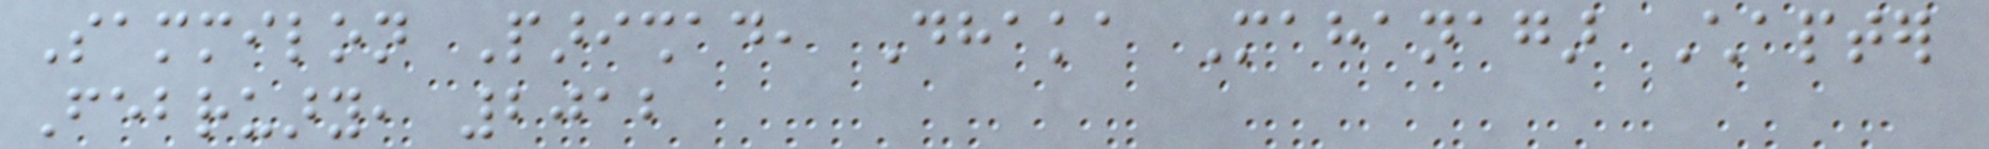Sammilon Parishad, Dhaka Mahanagar Chapter
February, 2012
